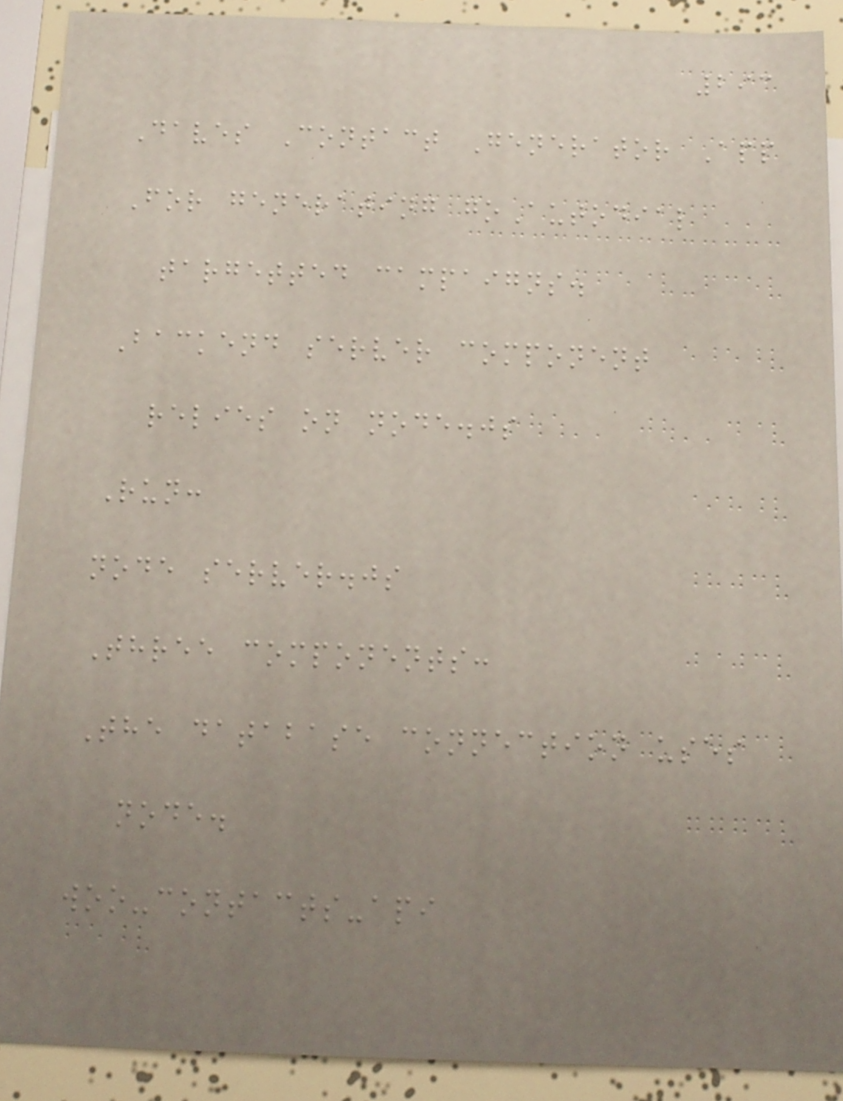293
Daves Contact Generator App
For generating goAutodial
targetted campaigns.
Backend server component
relies on node.js
Run:
node server.js
Three components:
The database connection uses
node.
woo-contacts-api
